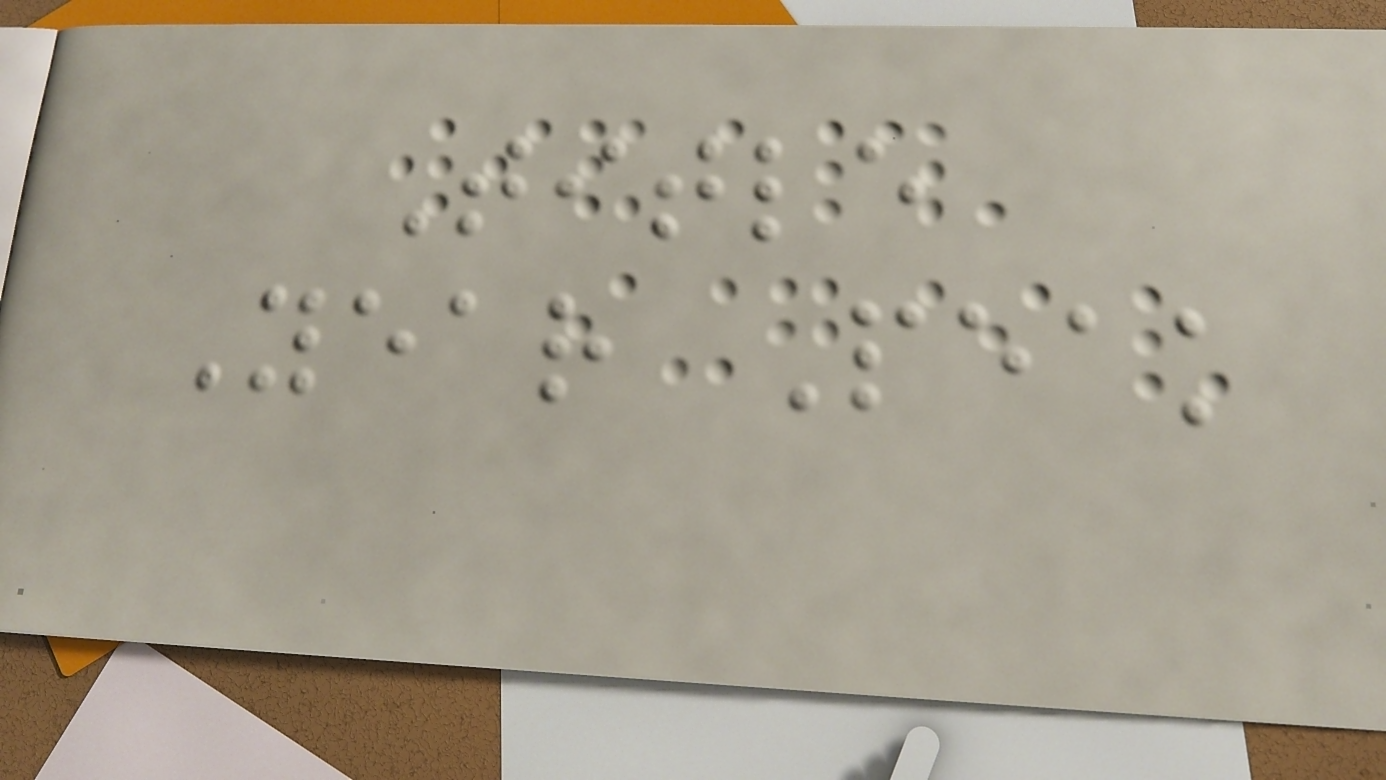Title
Year Peak
